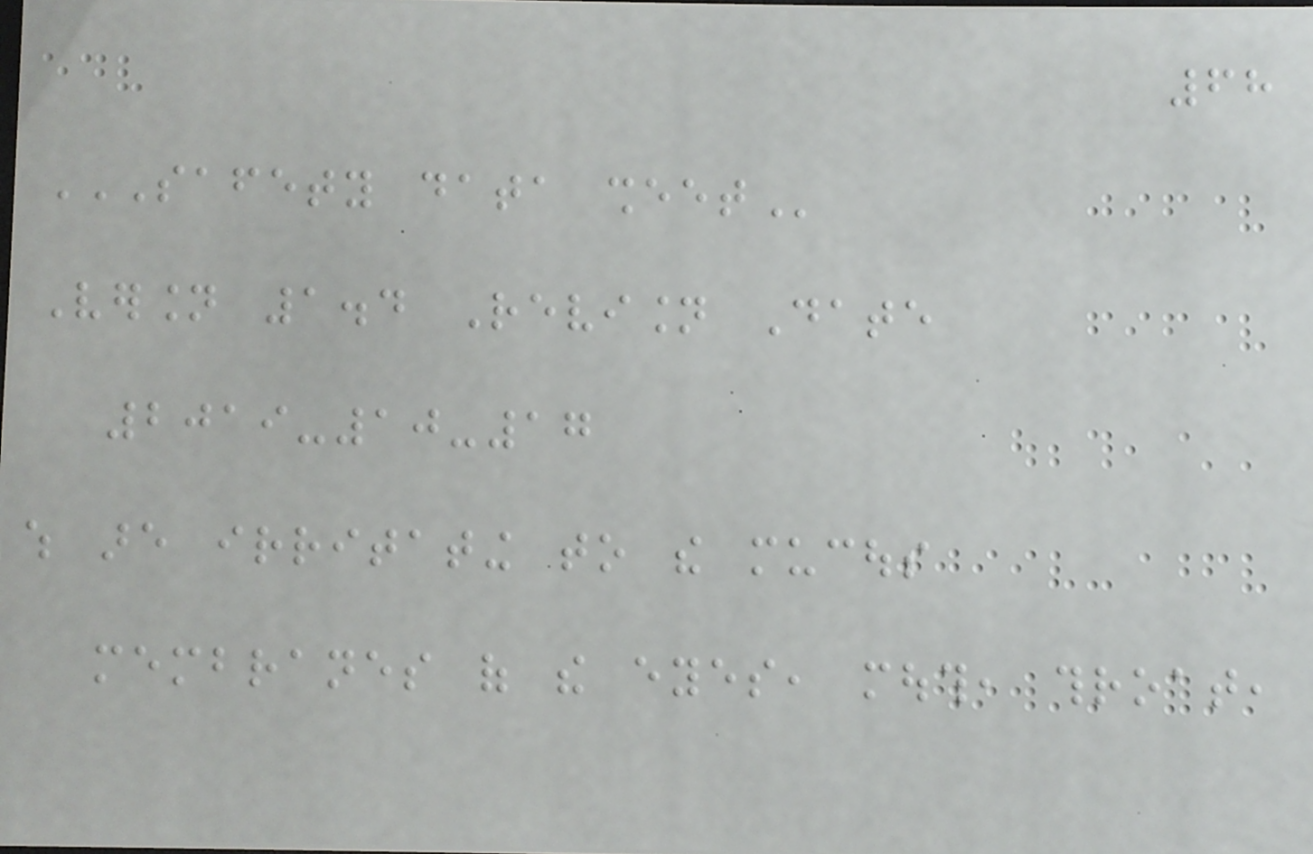68
SAFETY DATA SHEET
Version 1.4 Revision Date
2019-10-17
which are irritating to the mucous
membranes of the eyes, mouth, throat,
